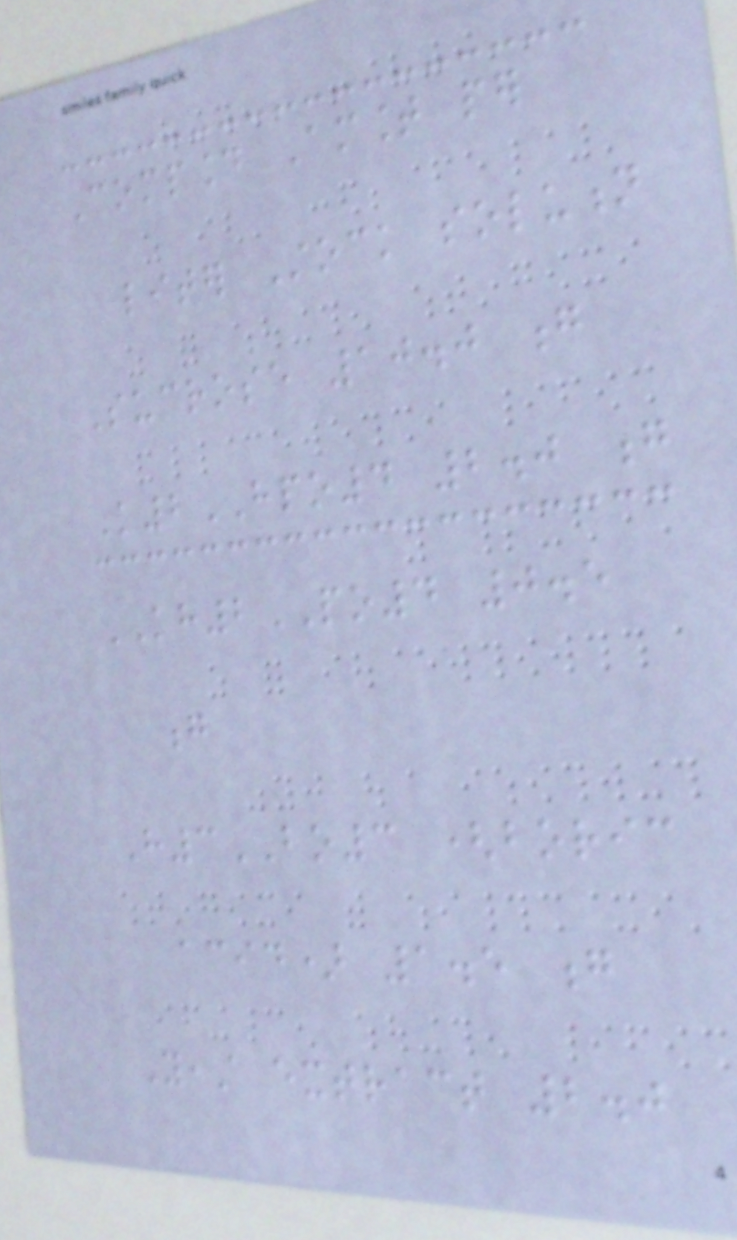Compound Amount per
liter Stock solution
Sucrose 10.0 g
K2HPO4 2.0 g
KH2PO4 0.5
g
H3BO3 (boric
acid) 1.5 g
Yeast extract 2.0
